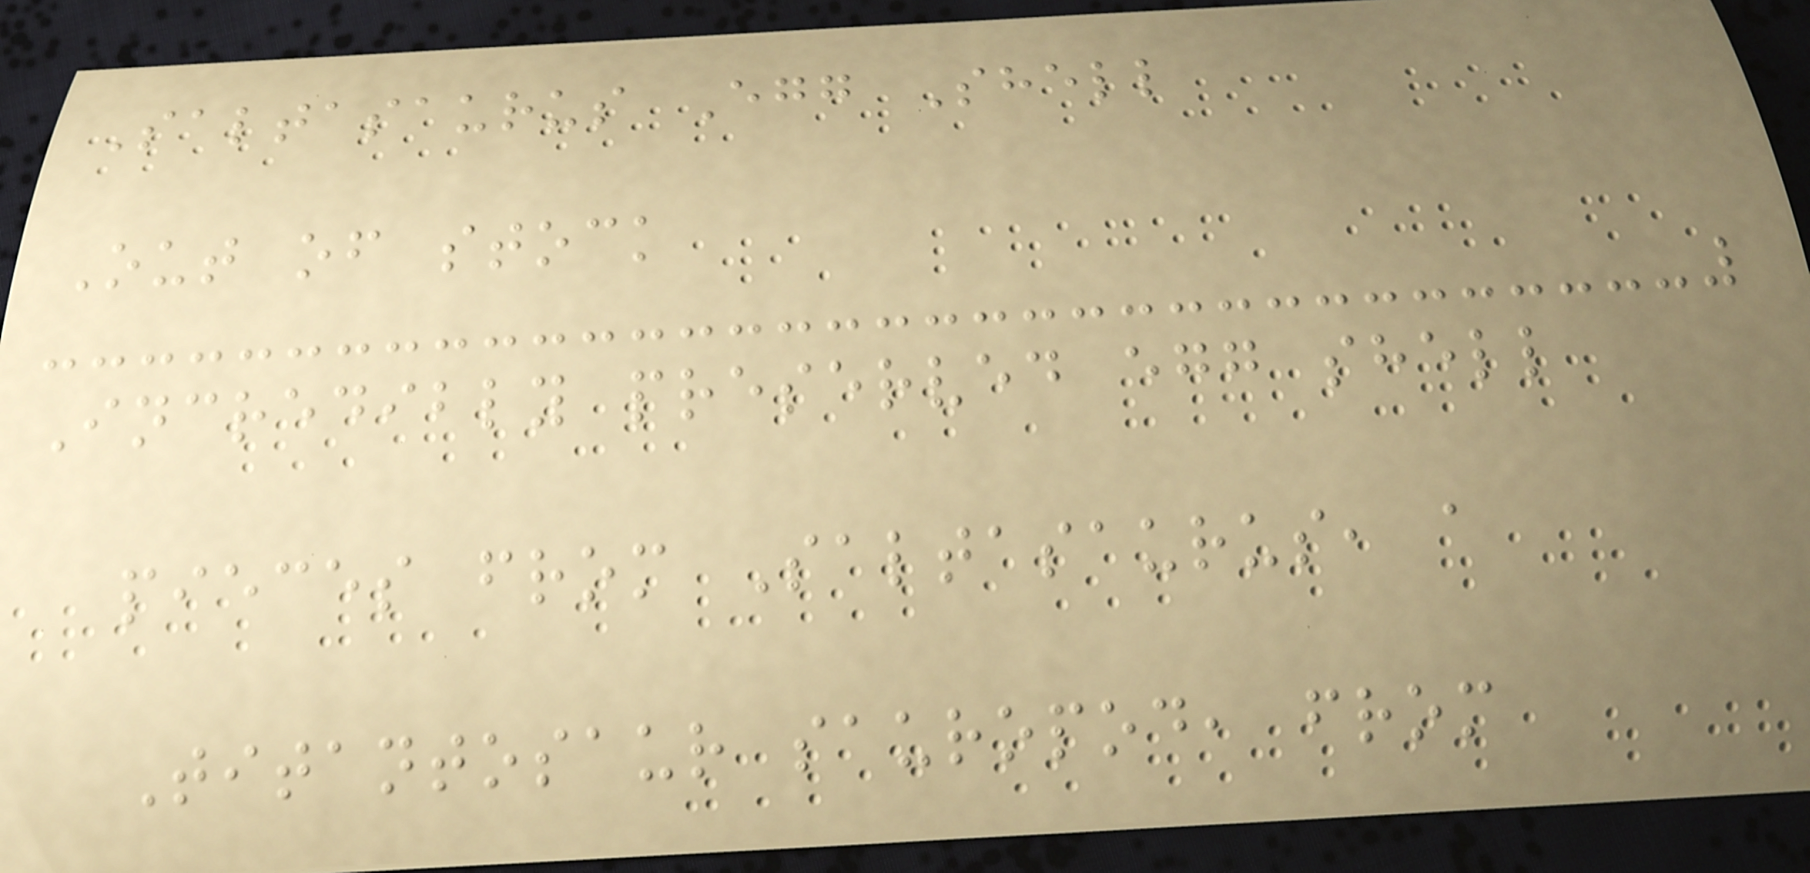Saltasaurus Egg Shell
Out of stock
Incredibly preserved egg shell
pieces from Saltasaurus, a
Titantosaur sauropod, from
